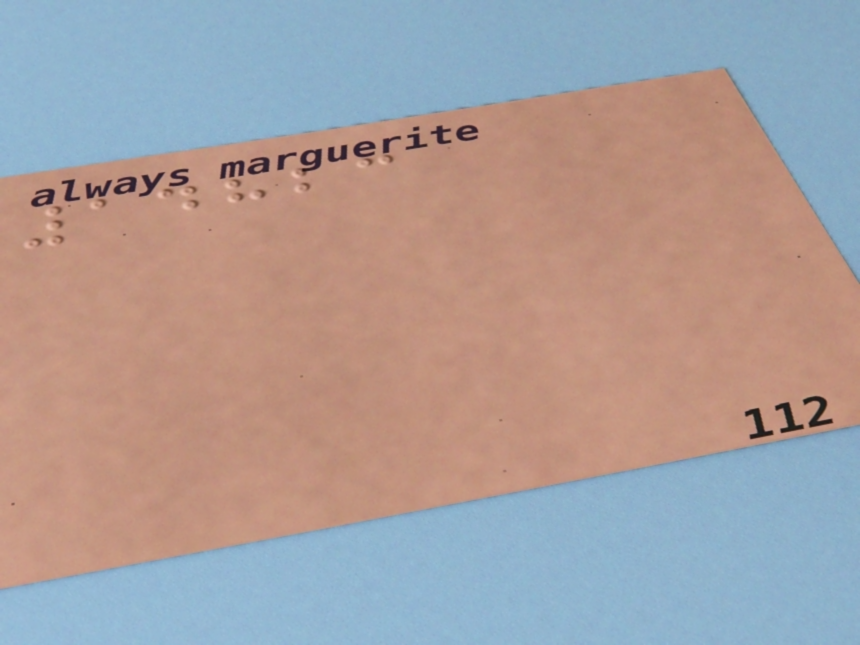14823
